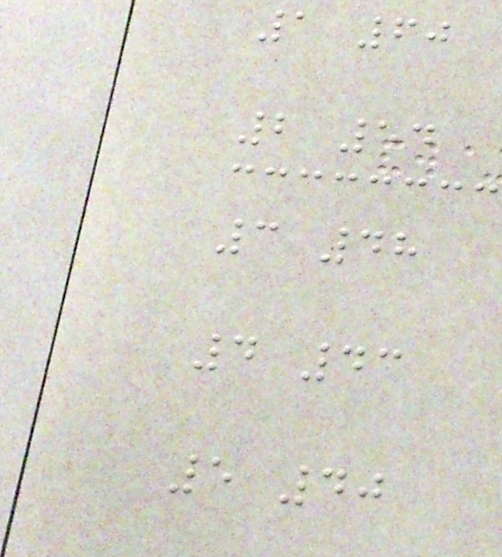1 60
2 54
3 48
4 43
5 40
